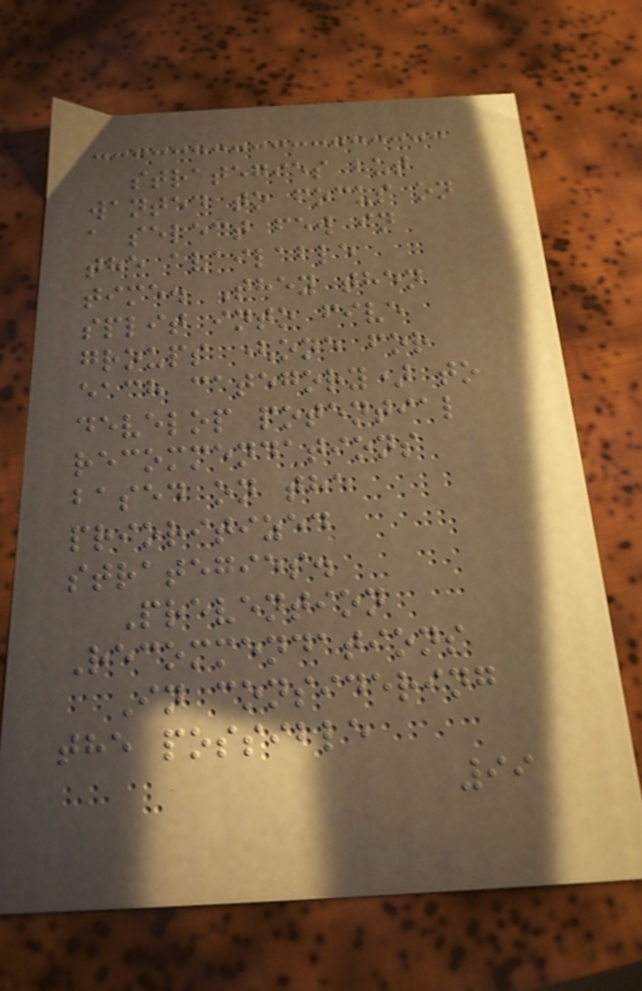strategies but
wanted to focus on
a select few in
the available
time. They then
split into five
groups (one for
each category) to
develop potential
recommendations
based on the
prioritized
strategies.
Prevention
Recommendations
In considering
the possible
99
